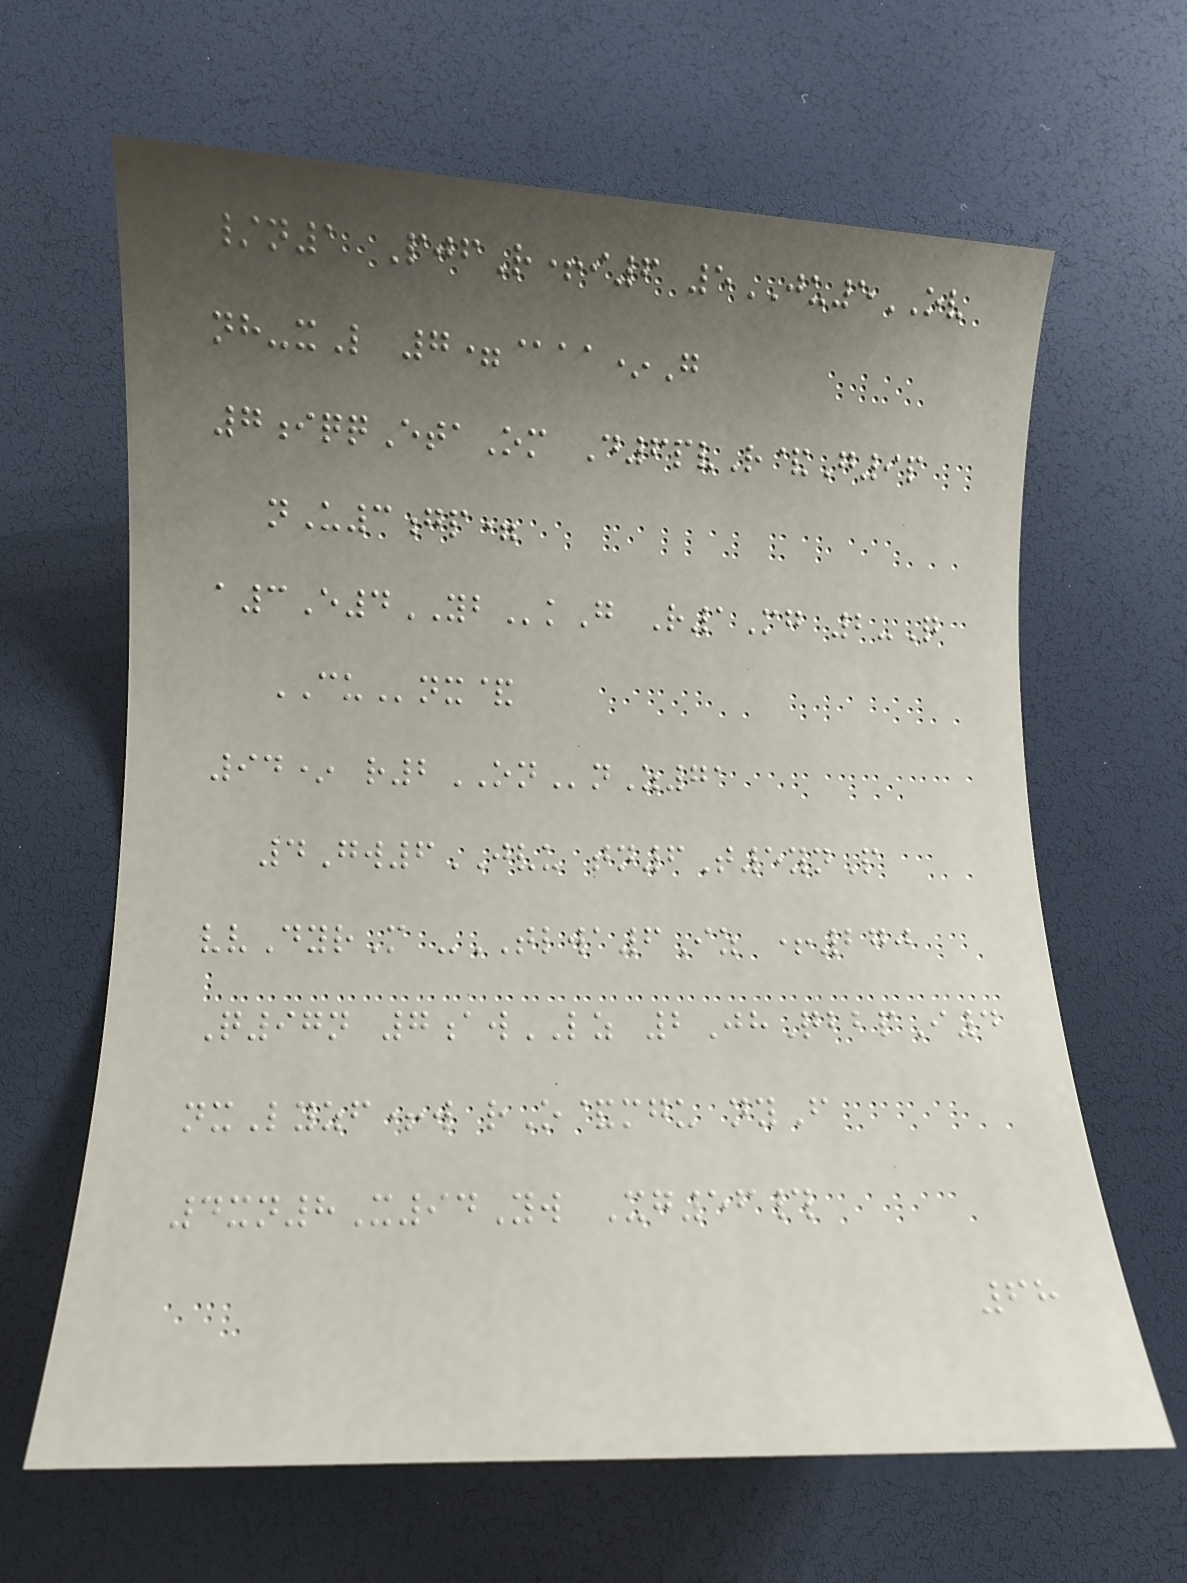/n1 PjfR+i6 5JU5OV
nh-xL 7=@aa*G
7iqqEtaOm D6pvR&G9p
nU3gp=
a3E4YBkG R1Mg 2-Q
CUnx&
94* r2ONnZ71
4Gw6JVU tn6T5ynP
vvDyrM -TLWA6Iz +270
Q97n 7awLZ 2JhQbbpI4
nxLyzf+w rO&mgu nyF
4xn8X94Yw Xg56#
68
